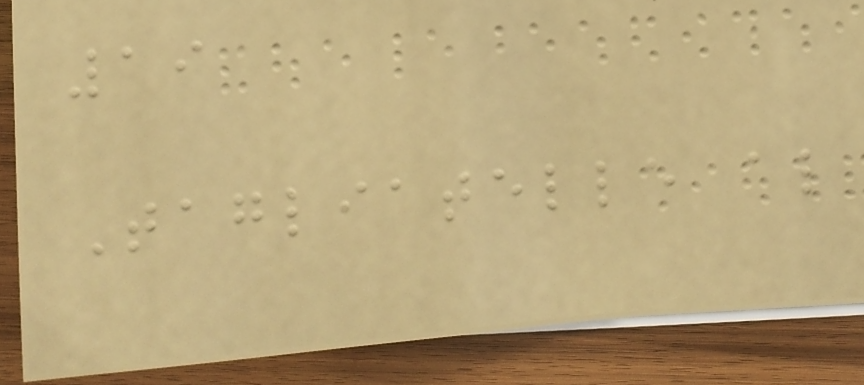19
Tagliatelle al
